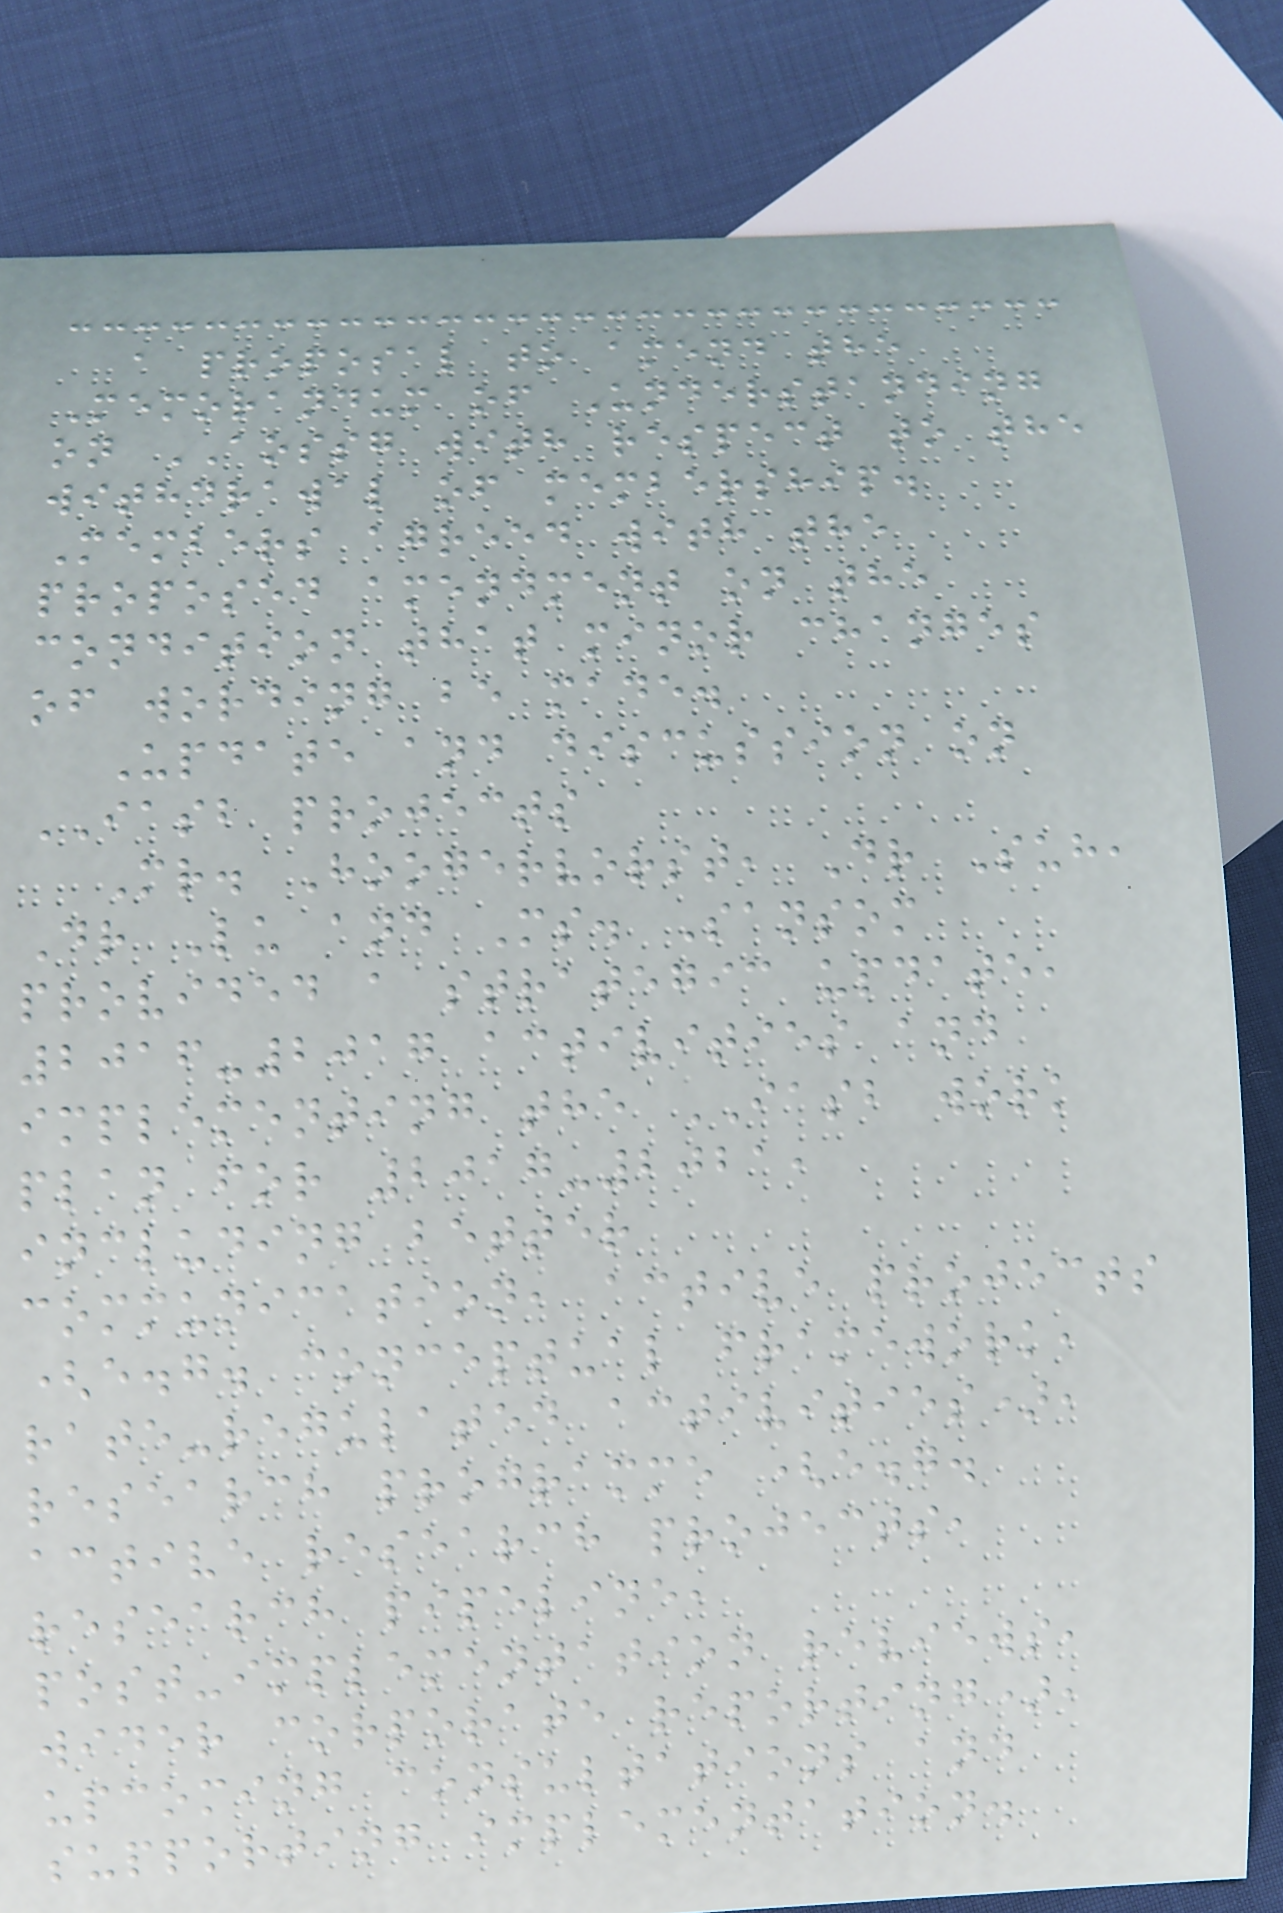a proposal to amend the
Memorandum of Understanding
on AOSSG with respect to the
withdrawal of membership.
Members agreed with the
proposed amendment on the
condition that minor changes
of wording be made.
Update and discussion on
IASB projects
Mr. Hoogervorst, Dr Suh,
Dr Lu and Ms. Sansom
provided a strategic update,
2016-2017 activities and
implementing the IASB work
plan for 2017-2021,
including better
communication, active projects
(e.g. conceptual framework,
rate-regulated activities),
research programme (e.g.
active research projects,
research pipeline,
post-implementation reviews,
wider corporate reporting),
upcoming consultations and
supporting implementation.
